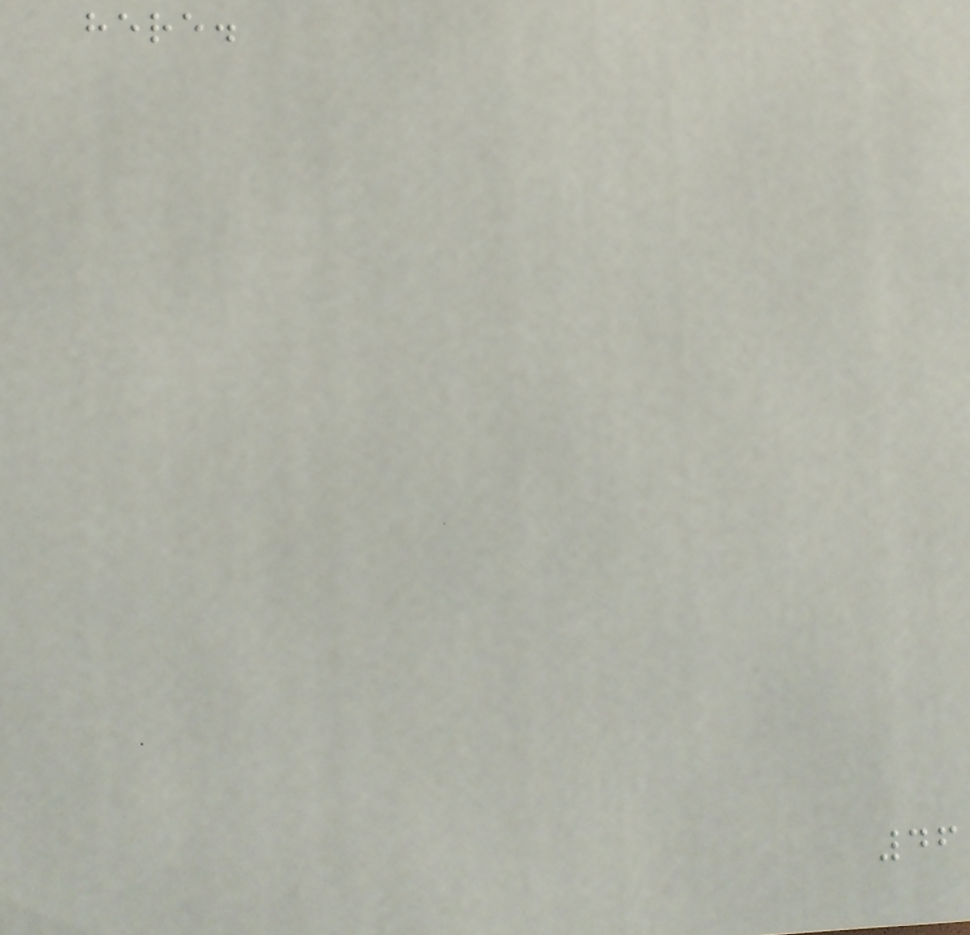here.
46
